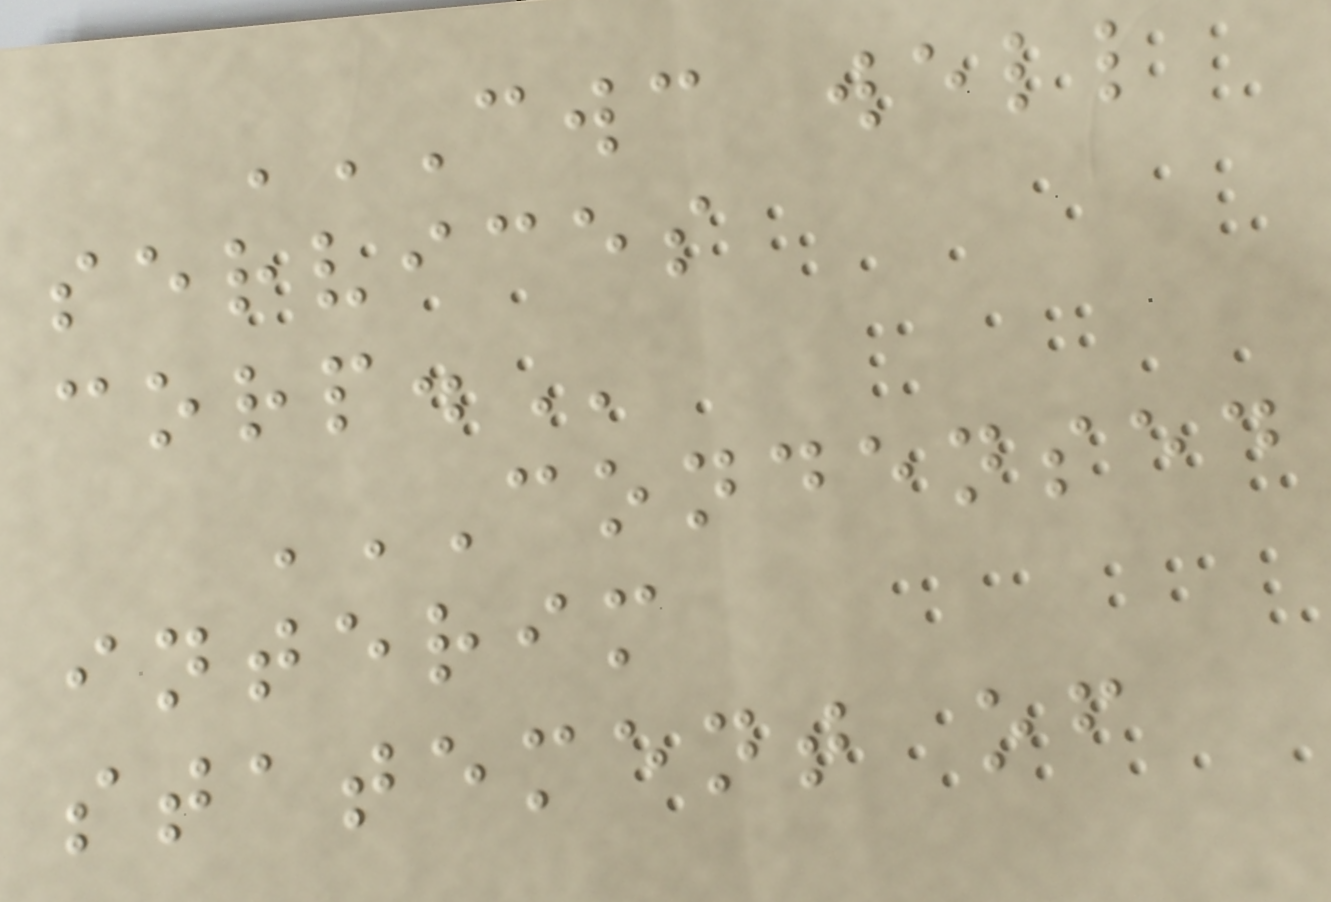CWC WELL
SERVICES
CORP.
CONDENSED
INTERIM
STATEMENT OF
